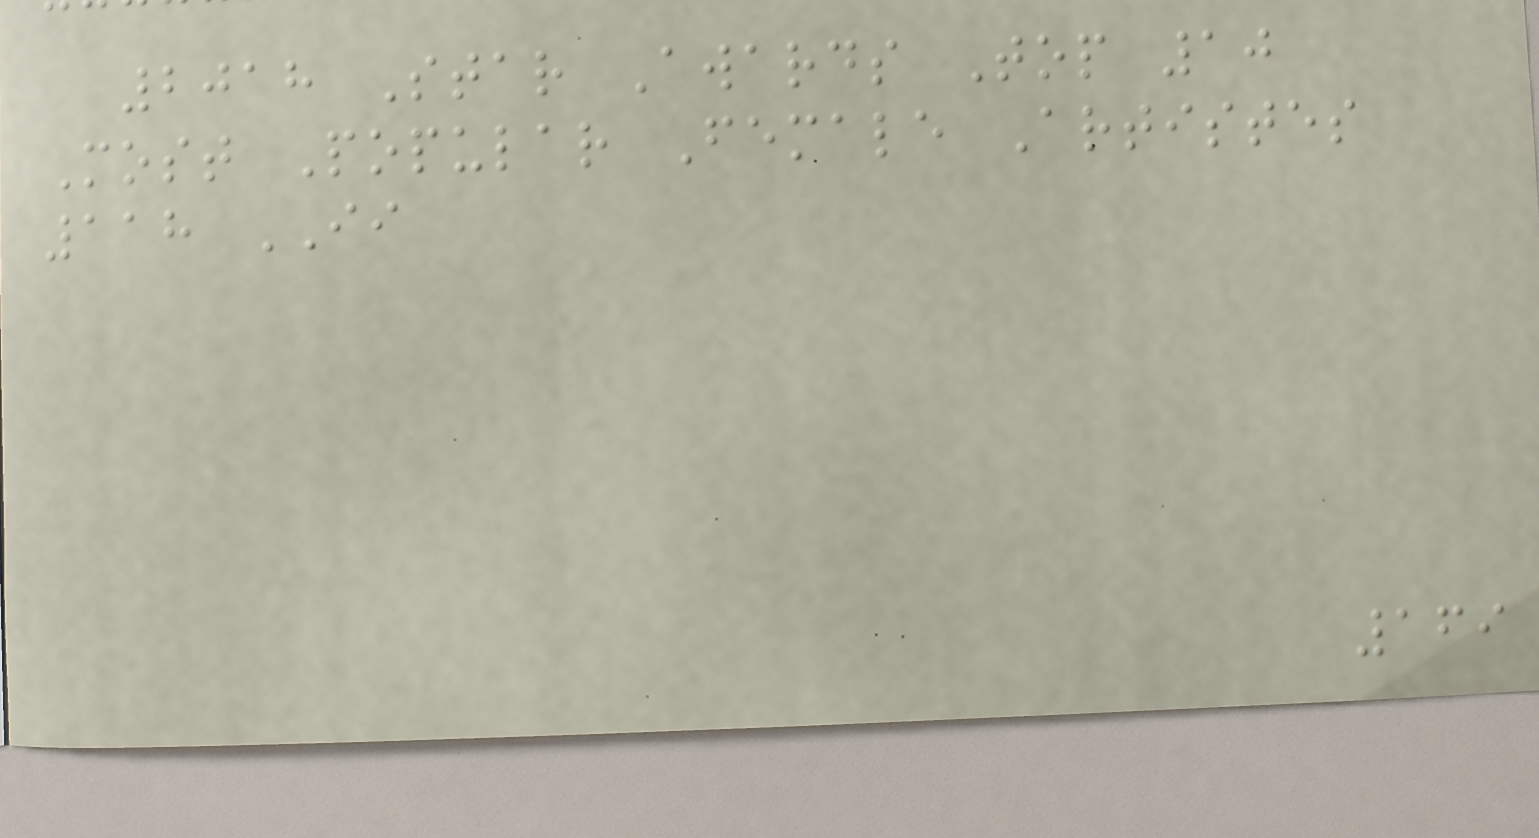2018 Star Awards Top 10
Most Popular Female Artistes
118 II
169
